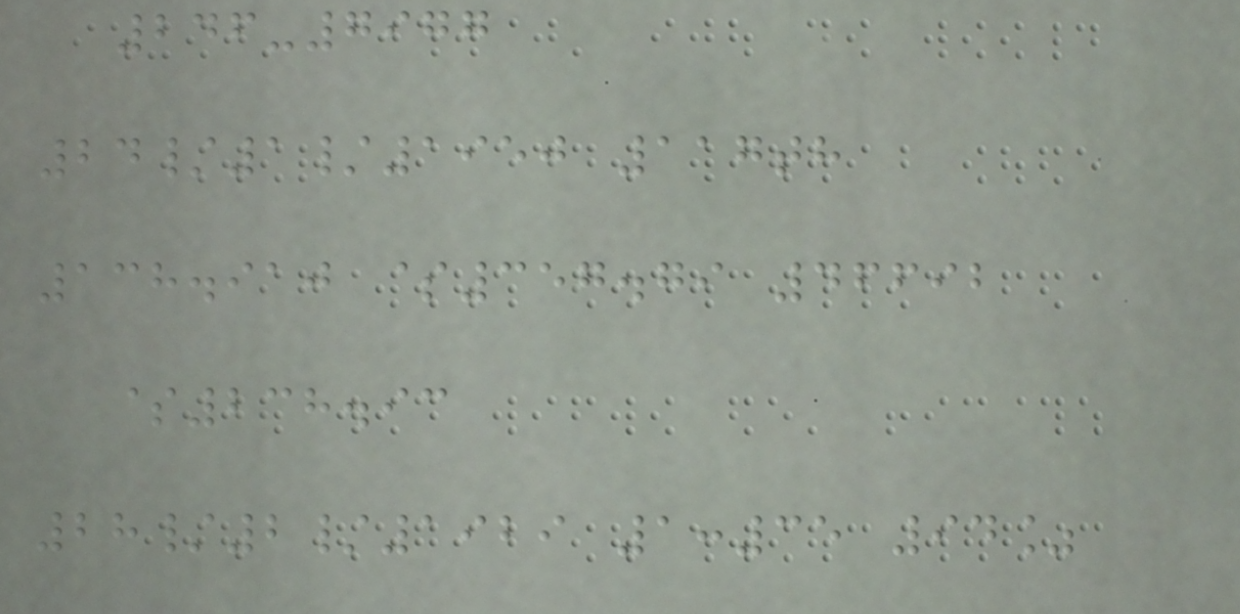246-7977
24/1/1950 117th
138.910 $357.79 46692
$238.93
28/2/1929 1:35 94%
